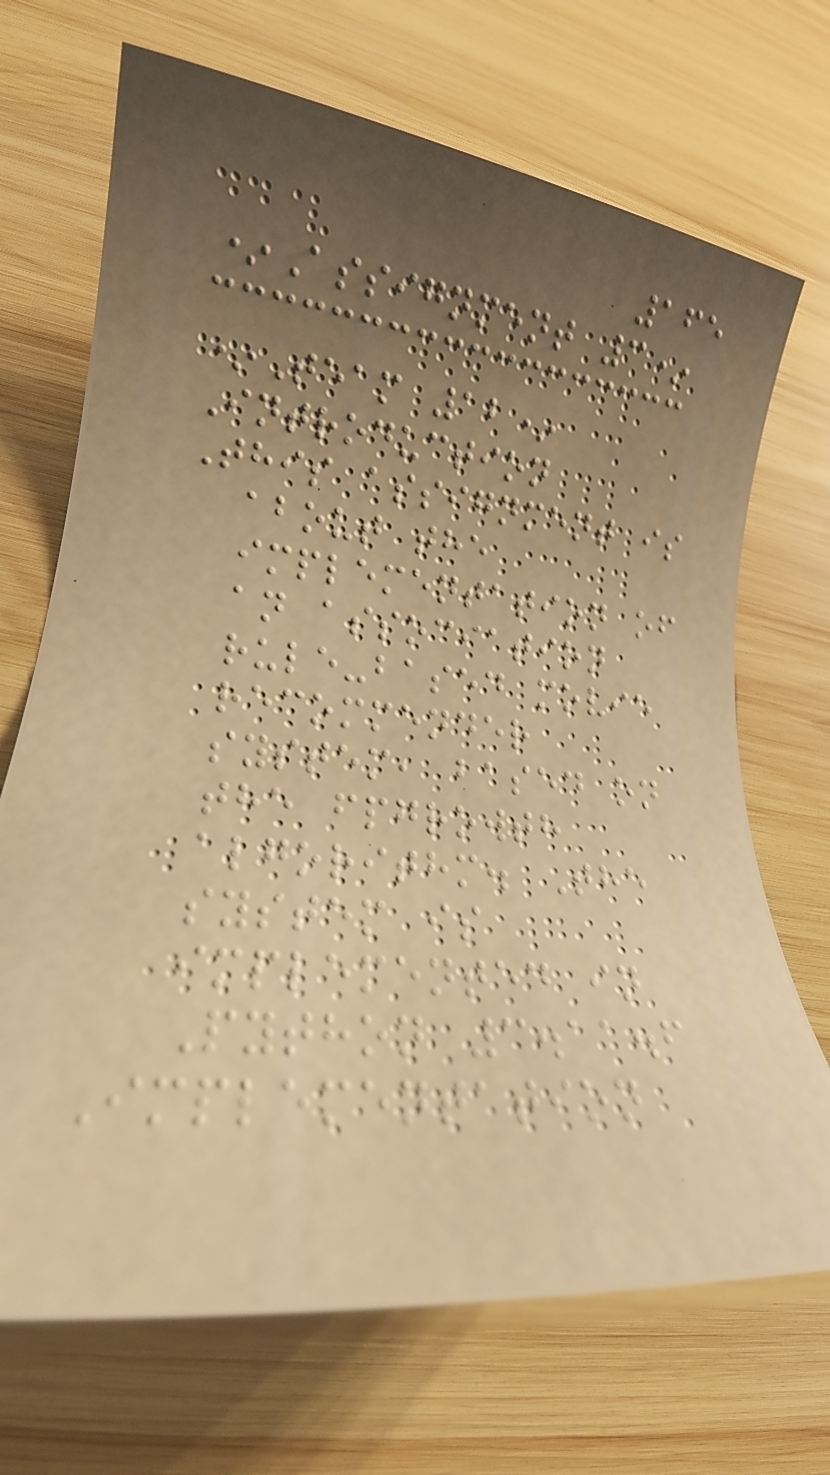165
*Assignment 3*
*Team 12*
Introduction
This assignment is
about the
implementation of
an association
rule-based movie
recommender
system, based on
the fpgrowth
algorithm. The
system is
implemented in
Python 3.11.6
Implementation
